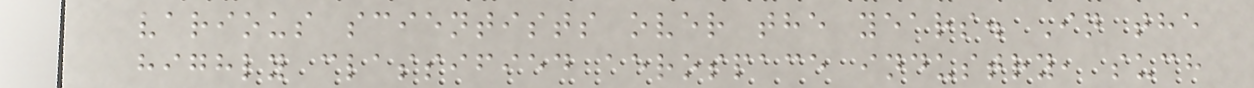various scientists over the years. In the
highly classified aerospace industry, such
